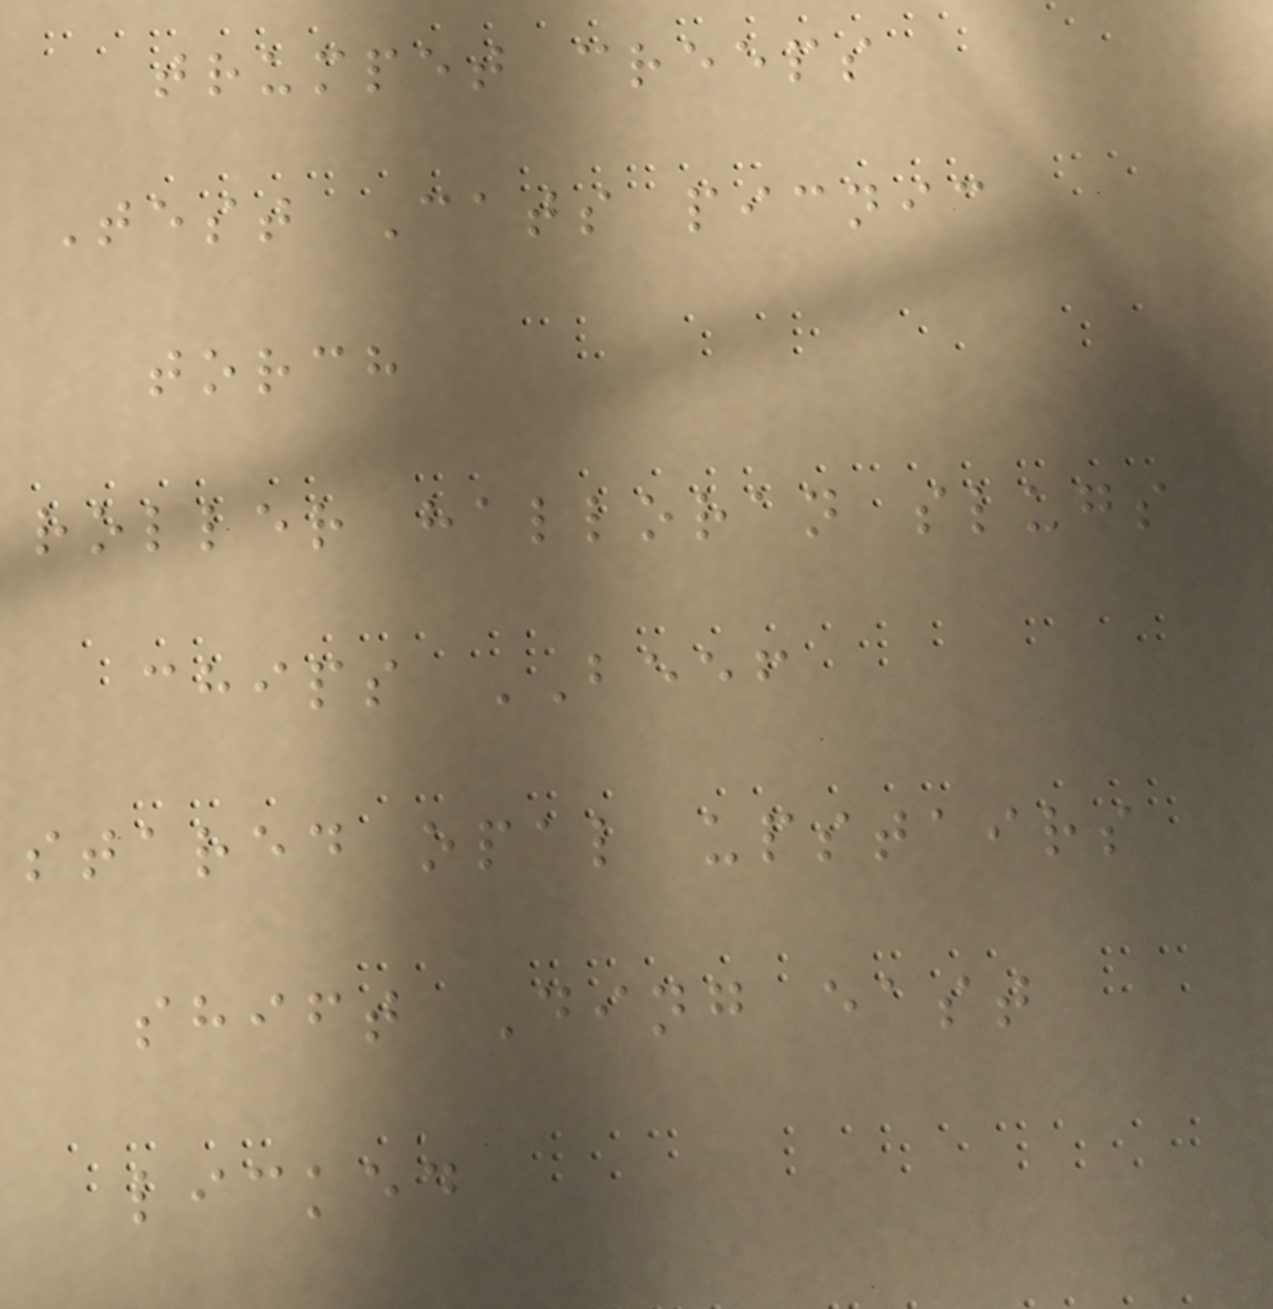trumpet creeps
Test Cats picnic
torch
roller halloran slugs
chips BEEF
stared opal upstairs
shift Ding east
licked
